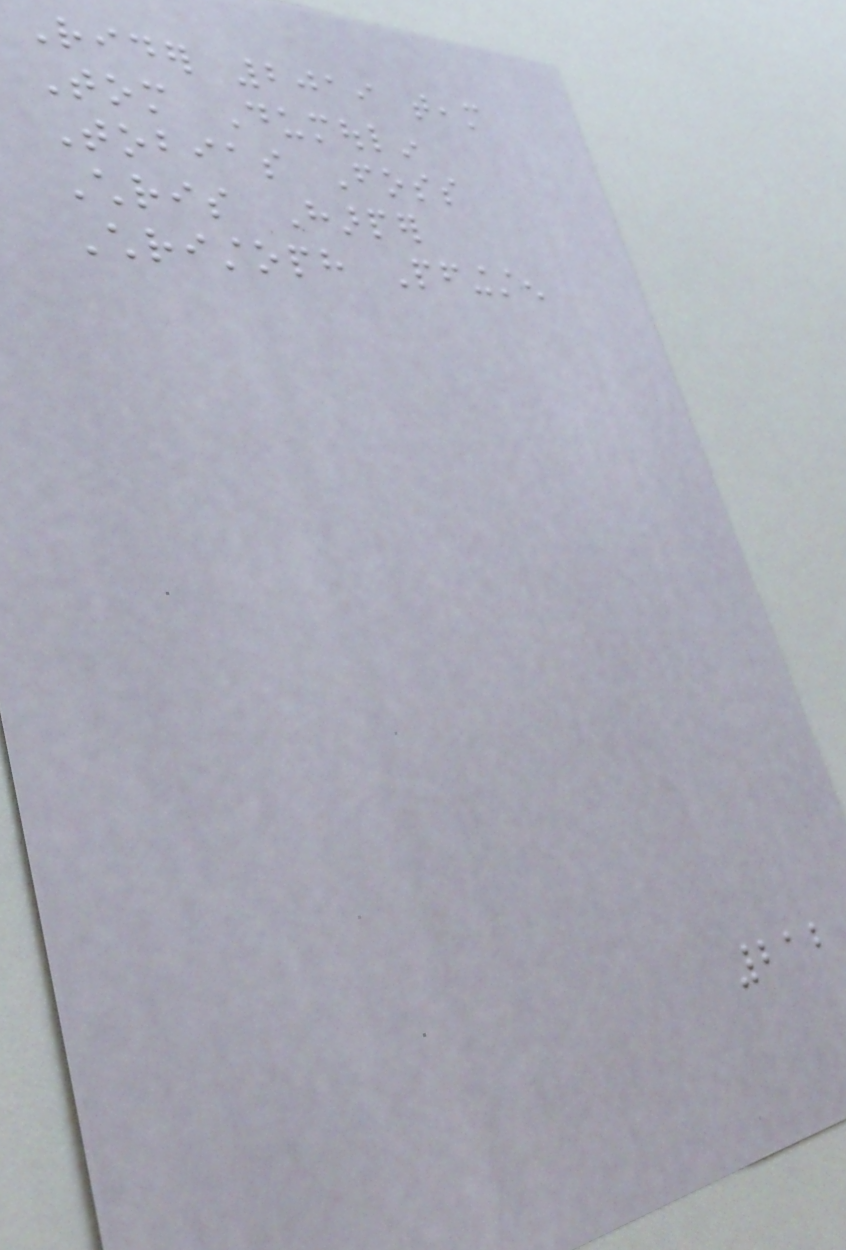Rider 2019 team
Tom Dumoulin
Tobias Foss
Chris Harper
Christoph Pfingsten
212
